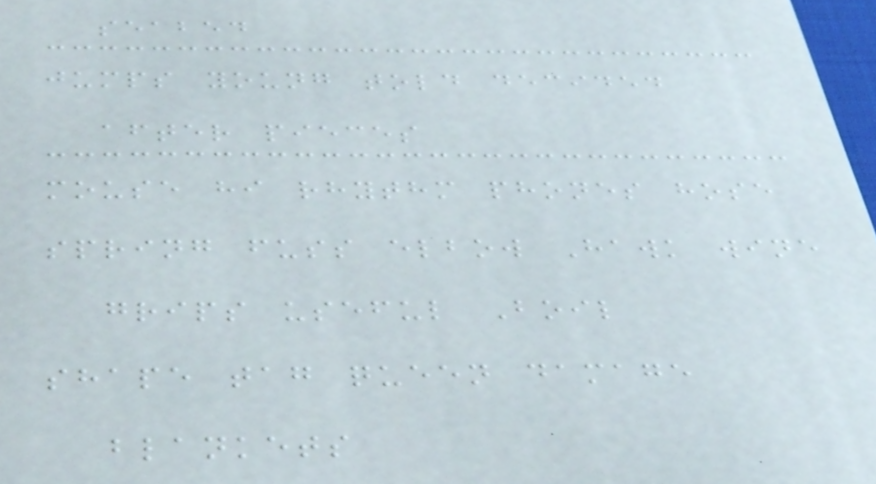seabed
jumps young told decided
after pieces
mouse hi rhythm phones hose
spring fuss elbow Hawk wine
grips useful Boil
shape tag queen damage
blankets
